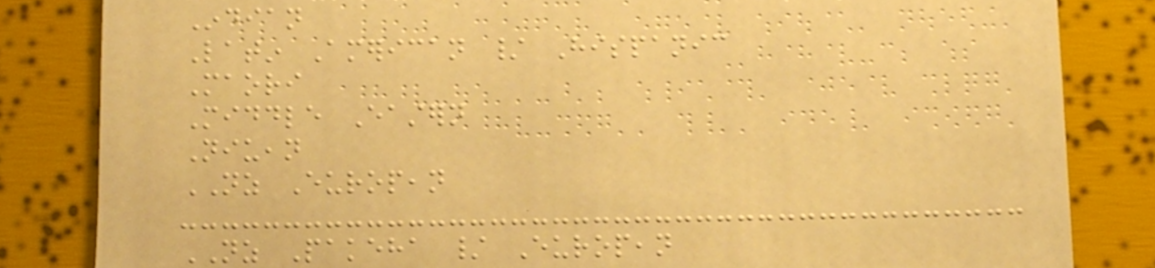Indian
Latin American / Hispanic
Maori
Middle Eastern
Niuean
NZ European
NZ Pakeha / European
